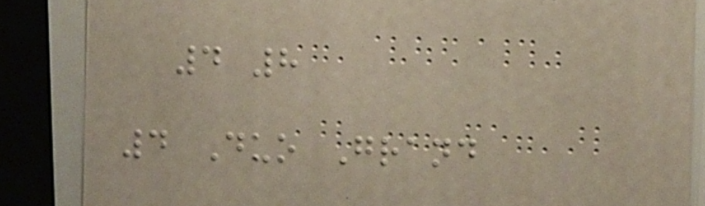4 8
4 Duo Grand
